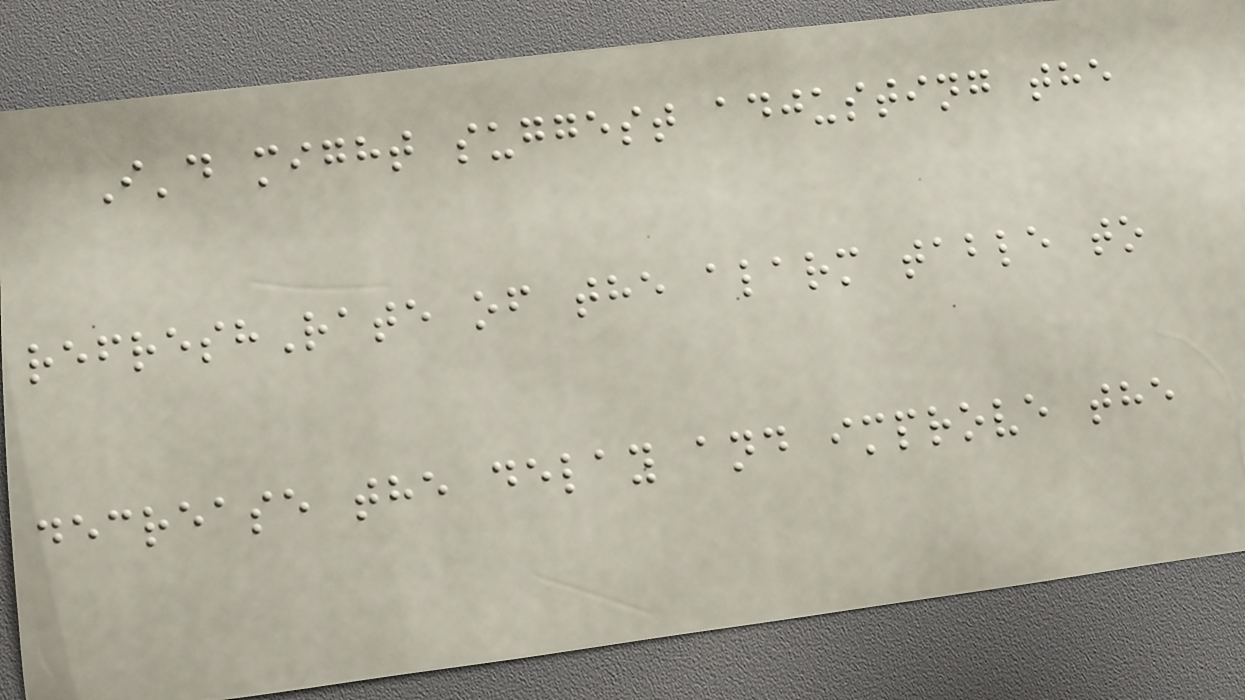I'd might suggest adjusting the
refreshRate of the alarm table to
decrease the delay and improve the
